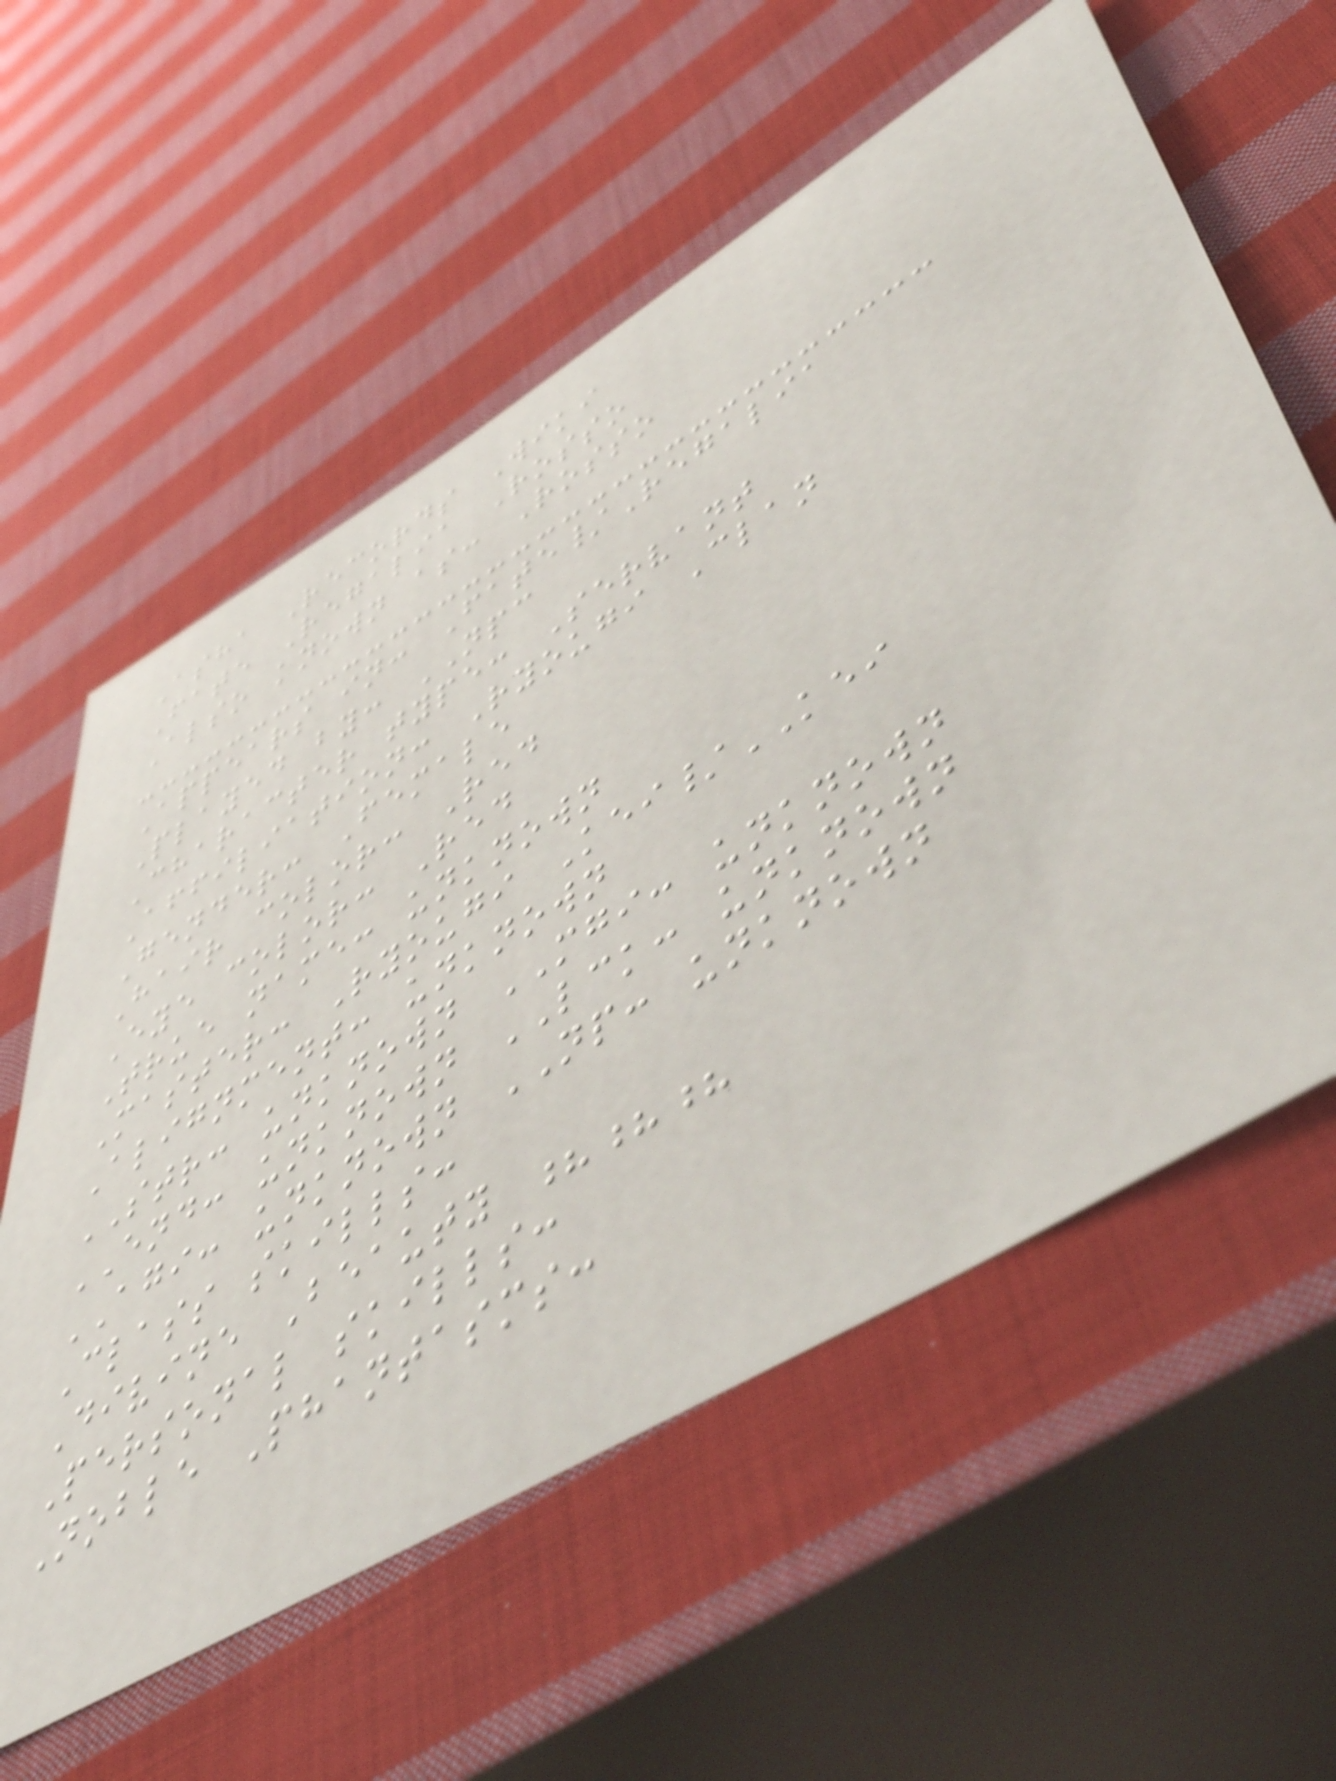Asha Records Wiki
Fate Regalia Rosso
Also known as: Rosso
Appears in: Fate/Regalia
Played by: NPC
Character type: Servant
Affiliation: Ryougi Clan
Gender: Female
Hair color: Red
Eye color: Red
True name: unknown
Master: Ryougi Kei/KEI
Alignment: unknown
STR: unknown MGI: unknown
END: unknown LCK: unknown
AGI: unknown NP: unknown
Class skills:
Divine Beauty ???
Personal skills:
Noble Phantasms:
